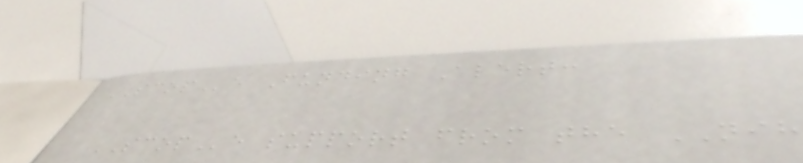SCOPe Funding Alert:
SCOPe support from the NIH
